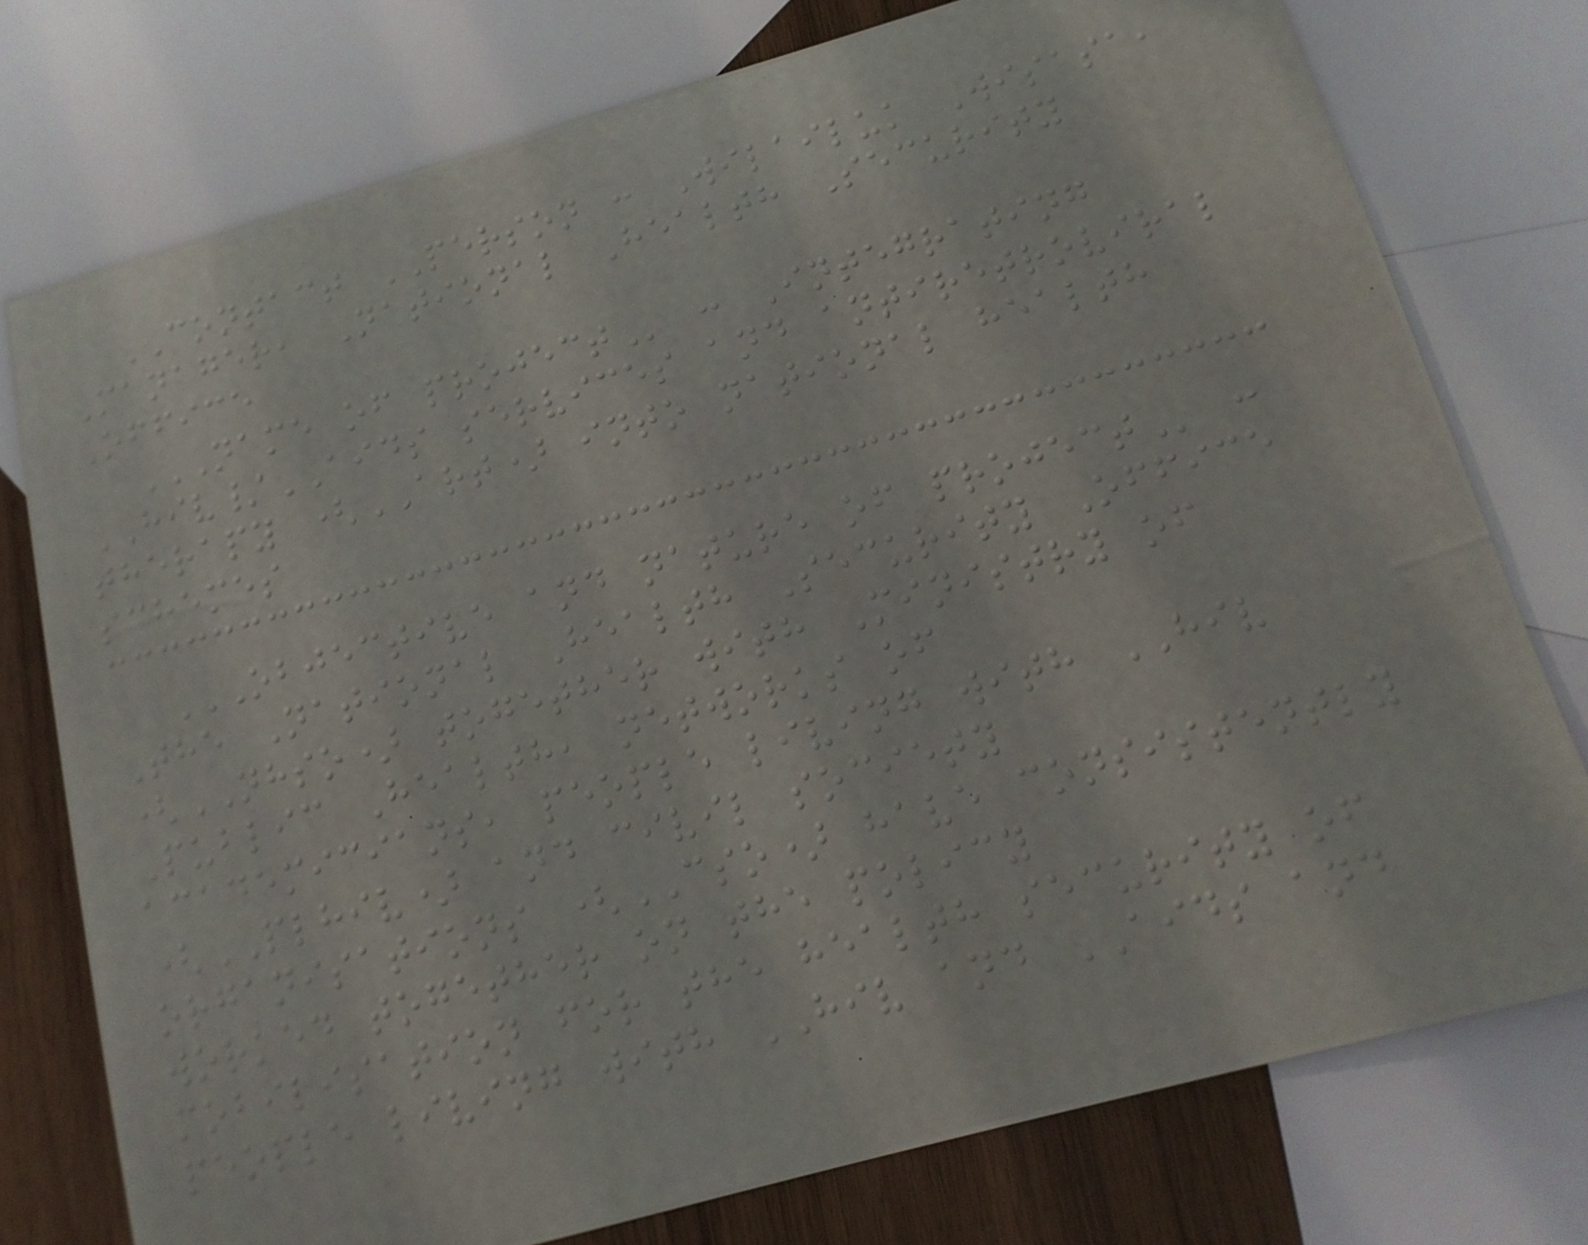CONTACT PERSON : Wilailuk Wisasa,
Manager, National Health Security
Office
NAME OF PROJECT : Integrating
HIV/AIDS services and antiretroviral
therapy (ART) into national health
schemes
OBJECTIVE AND NATURE OF PROJECT :
The National Health Security Office
(NHSO) together with Ministry of
Public Health, networks of
academicians, people living with HIV
(PLHIV) and civil society
organisations (CSO) have consistently
worked together on the policy
mobilisation for the health security of
people living with HIV and AIDS and
